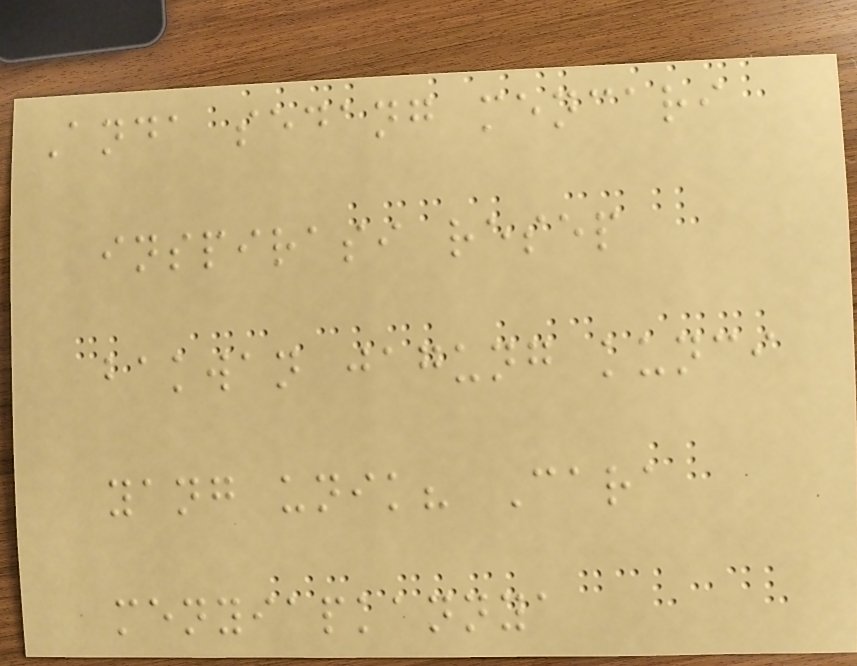Anda sedang mencari
inspirasi resep
bakwan jagung kunci
yang unik? Cara
menyiapkannya
